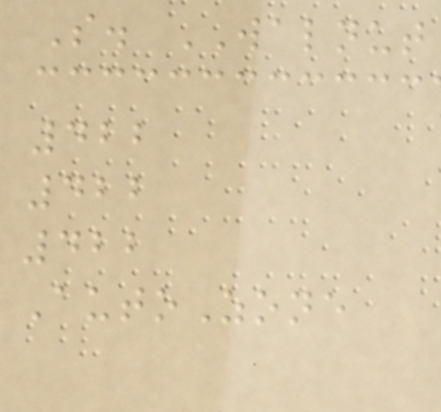S. WALNUT
422
422
422
AutoZone
